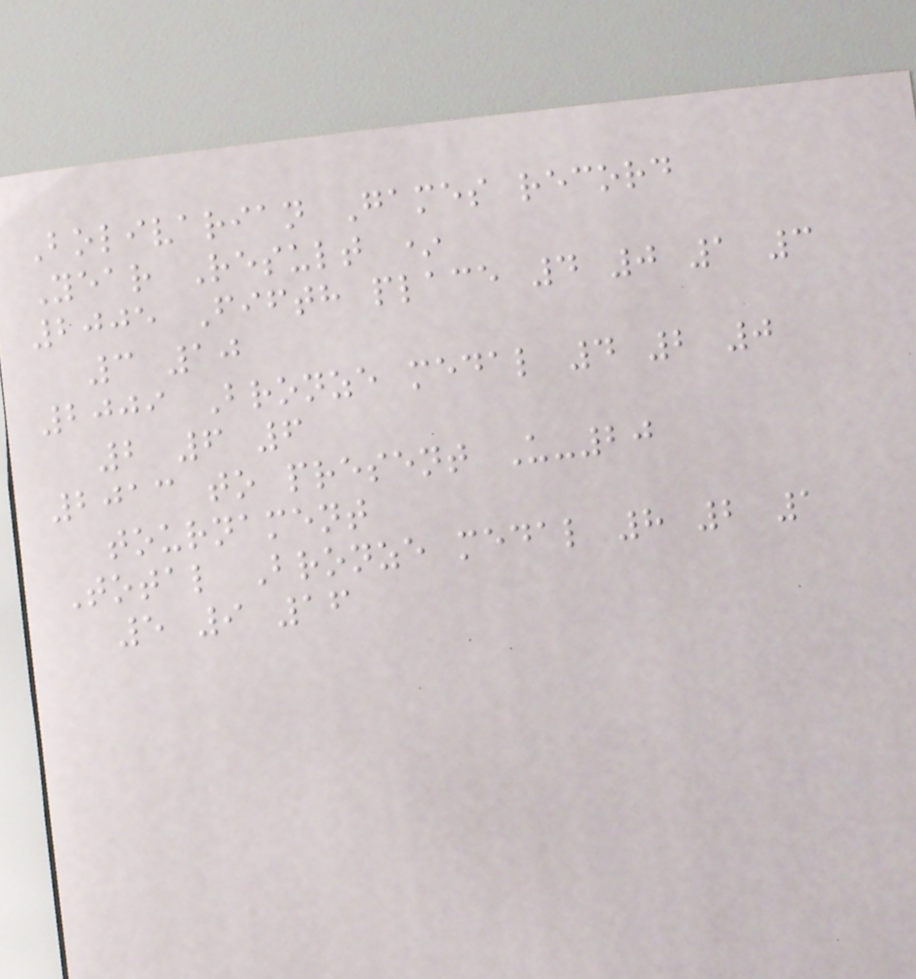Bolivarian Games record
Year Result *
2005 Fifth place 4 0 1 3
3 10
2009 Bronze medal 4 2 0
2 6 6
2013 to present U-20
tournament
Total Bronze medal 8 2 1
5 9 16
